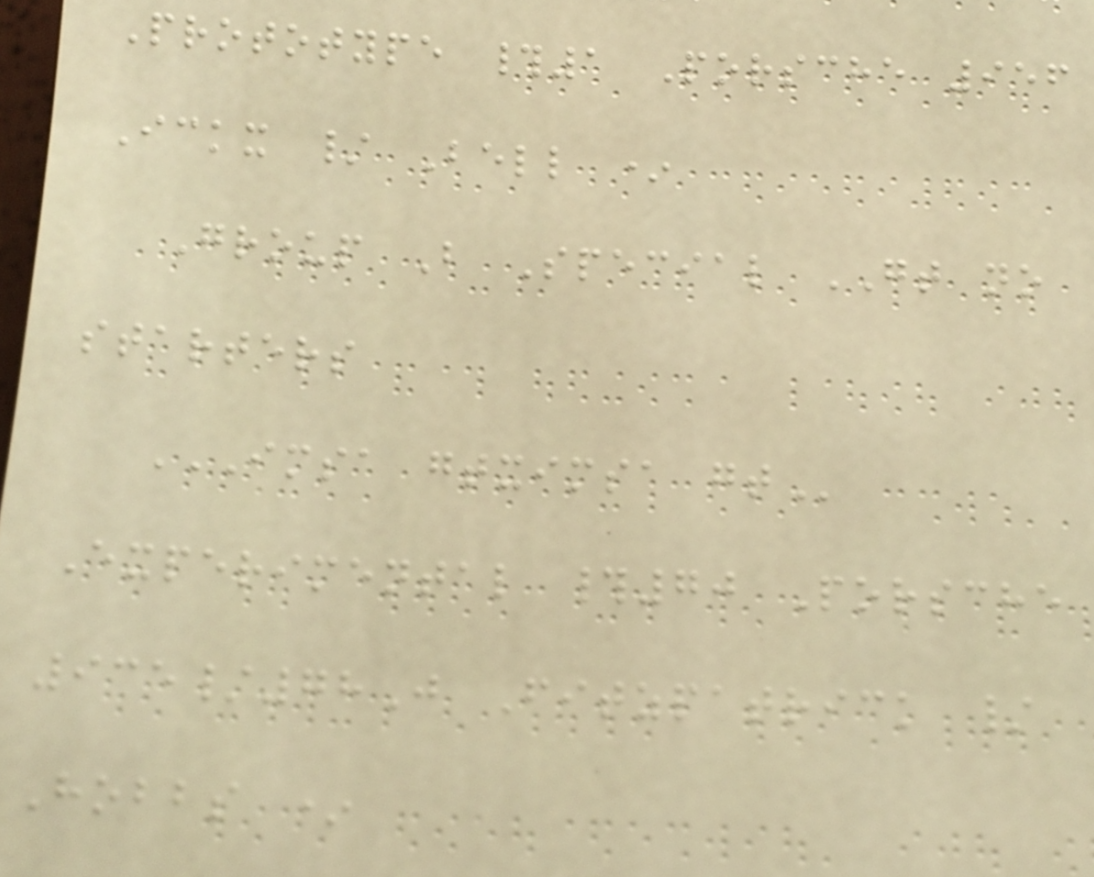Prototype #1 Porsche 956
Ickx / Bell *
Group B Special GT no
starters
IMSA GTXIMSA GT
Experimental #70 Porsche
935/78J Fitzpatrick /
Hobbs *
